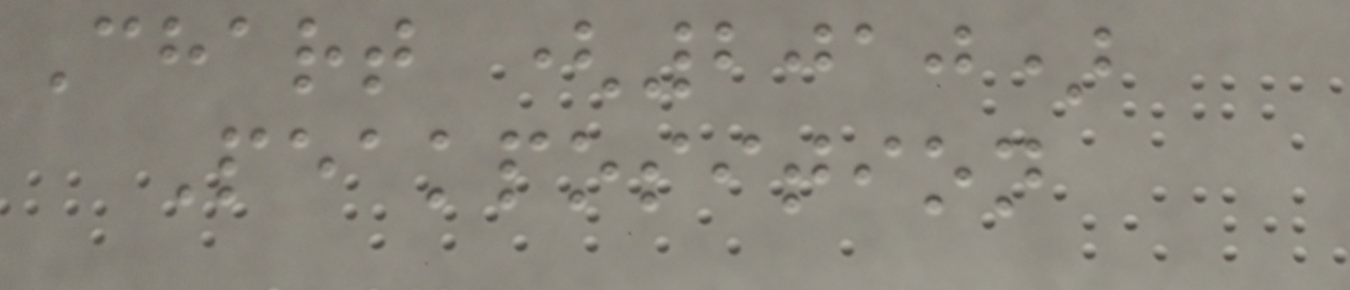Chart (2010)
Peakposition
